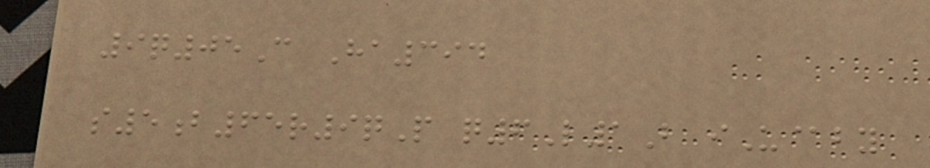9q05C Ha394
s5b65r9qP q6L1B iU@by
